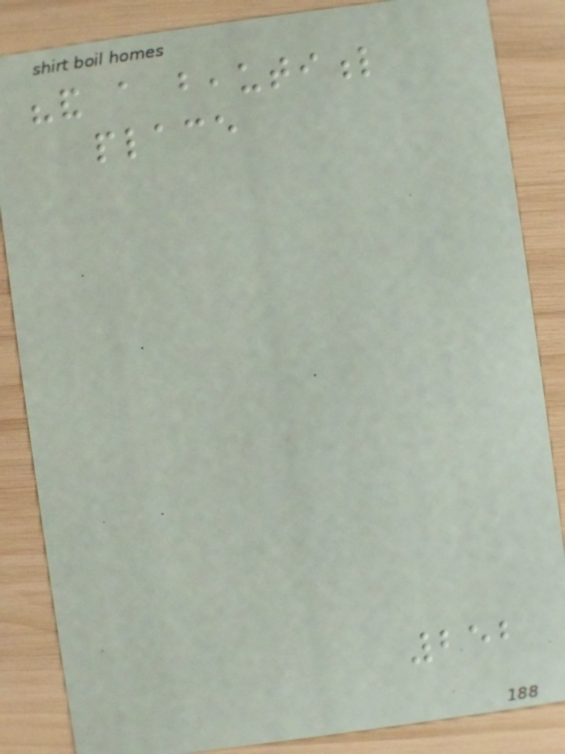"and a beautiful
place
252
